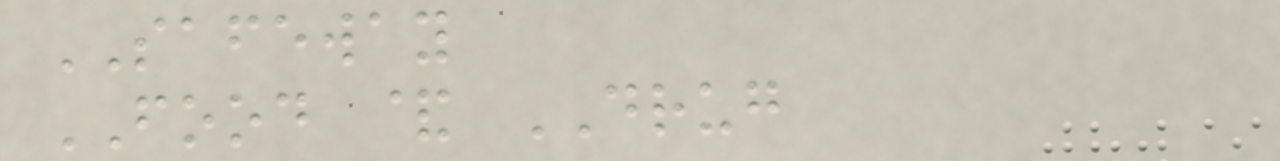SAFEWAY
FOOD & DRUG
